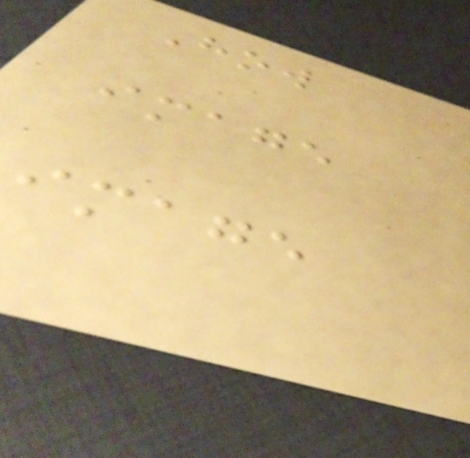How
image
image
